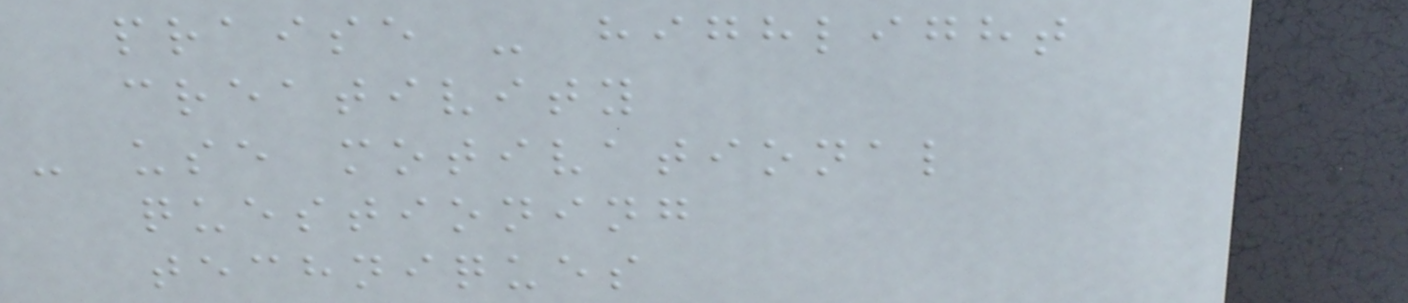praise - highlight
creativity
- use motivational
questioning
techniques
